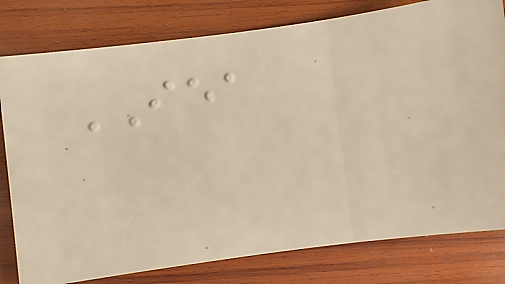IEA
